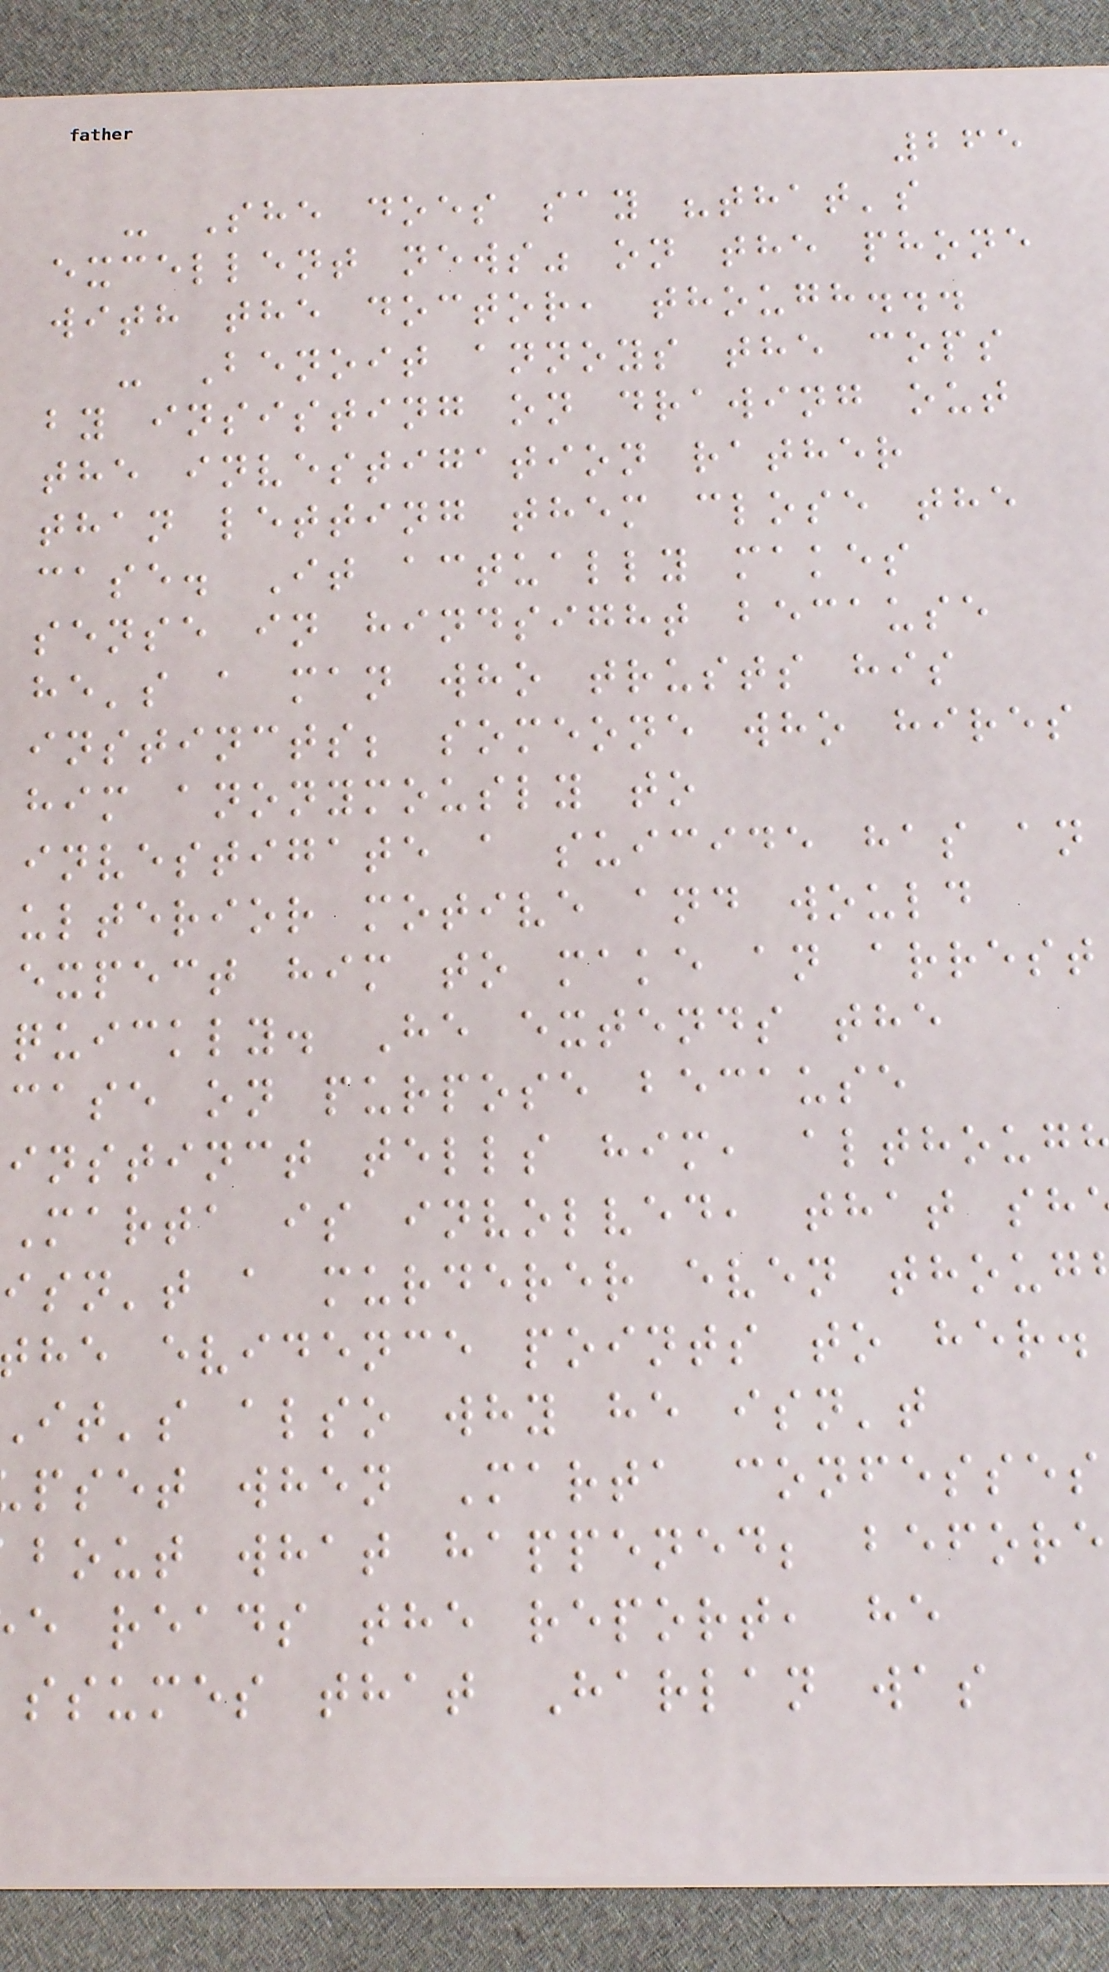265
- She does say "that's
excellent news" on the phone
with the doctor, though...
- Benoit annoys the cops
by insisting on drawing out
the investigation rather
than letting them close the
case. It actually makes
sense in hindsight because
he's a man who trusts his
instincts; someone who hires
him anonymously to
investigate a suicide has an
ulterior motive and would
expect him to make an arrest
quickly. He extends the
case on purpose because
instinct tells him, althoug
Marta is involved, that sh
isn't a murderer even thoug
he evidence points to her.
it's also why he isn't
pset when Marta confesses
bout what happened; before
e reads the report, he
ssumes that Harlan was
